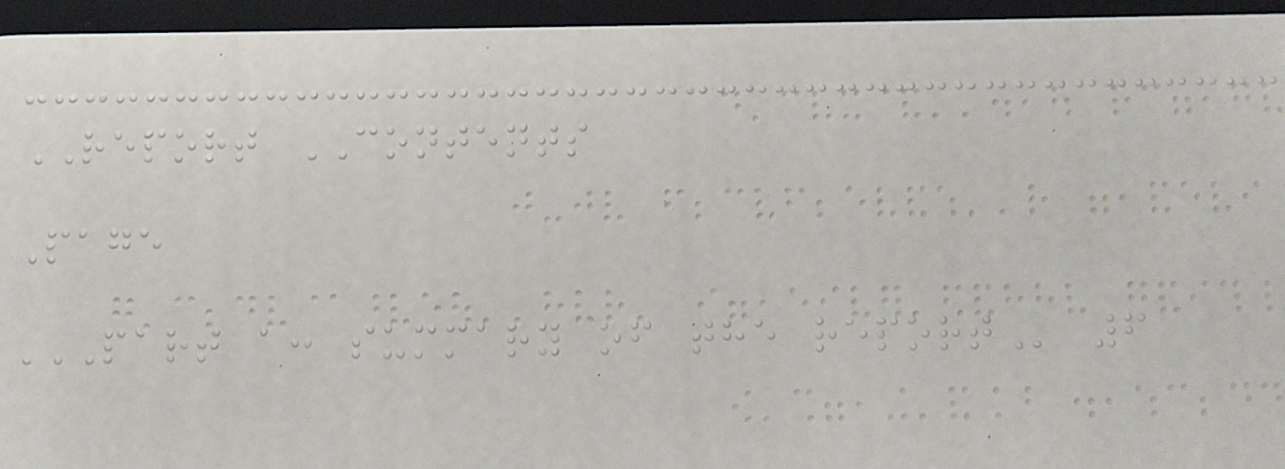REPORT CONTENTS
Page
PART A: SUMMARY OF THE REPORT 6
